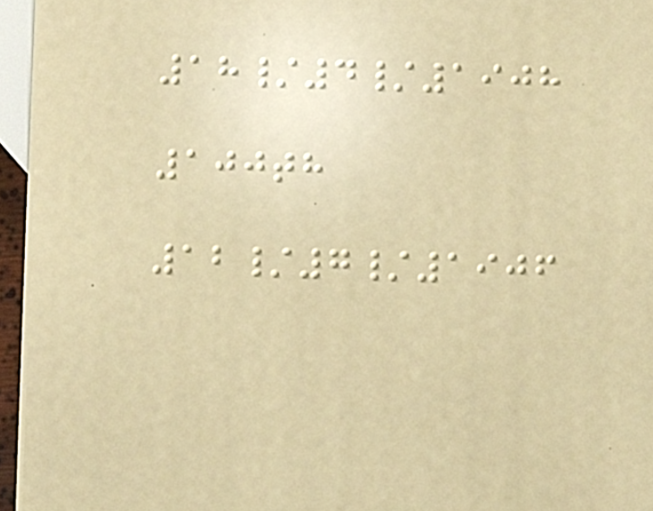18/4/1908
100th
12/7/1906
